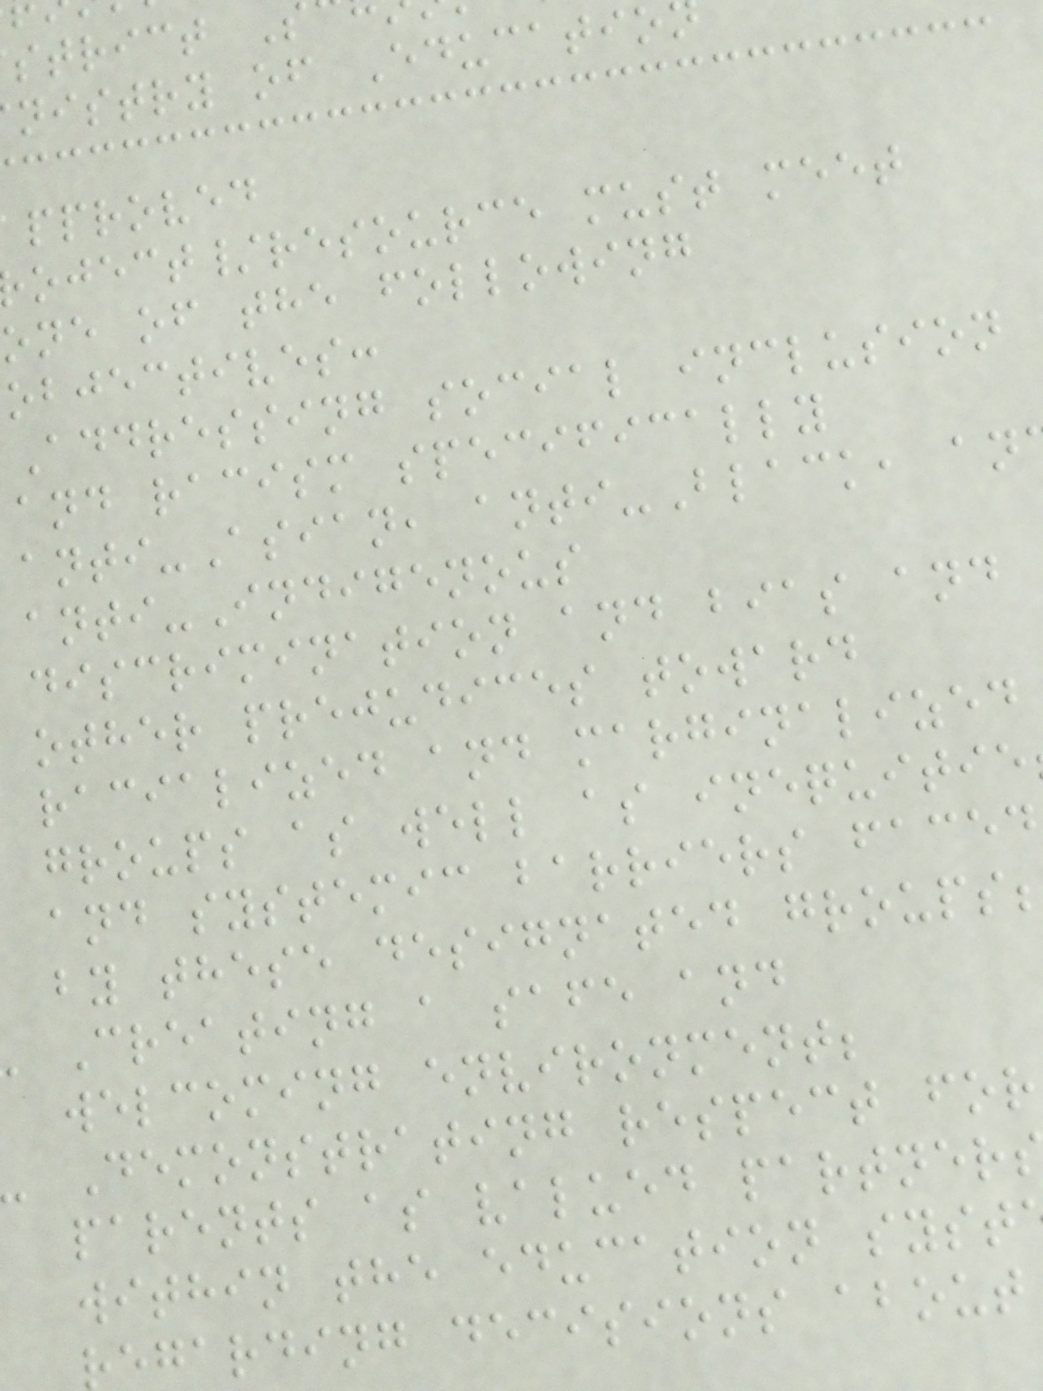strict
nistry of Educatio
pproved
oject/resource must meet
one of the following
objectives:
Addressing social inclusion
and racism specifically
anti-Asian, anti-Black, an
anti-Indigenous
discrimination and bias and
other prejudices toward
racialized and marginalized
groups as well as inequitie
and systemic barriers faced
by these designated groups
Creating a safe and
welcoming environment;
Demonstrating respect for
parents as valued partner
within the education syst
egarding decisions about
